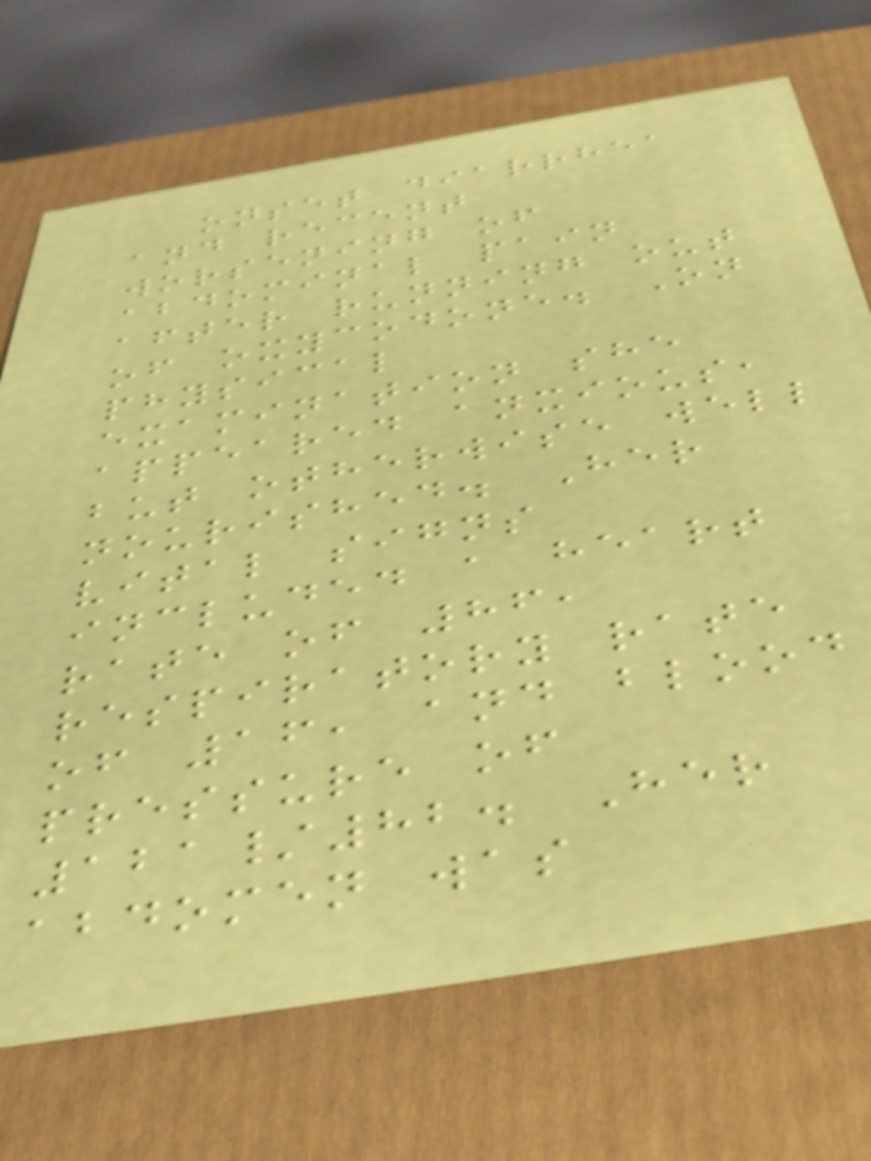onset diarrhea
and recent
worsening of
abdominal pain
after running out
of oxycodone. On
physical
examination she
appeared anxious,
but otherwise well
nourished. Her
vital signs
included a heart
rate of 86,
respiratory rate
of 16, and blood
pressure of
121/82. Her
abdomen was
